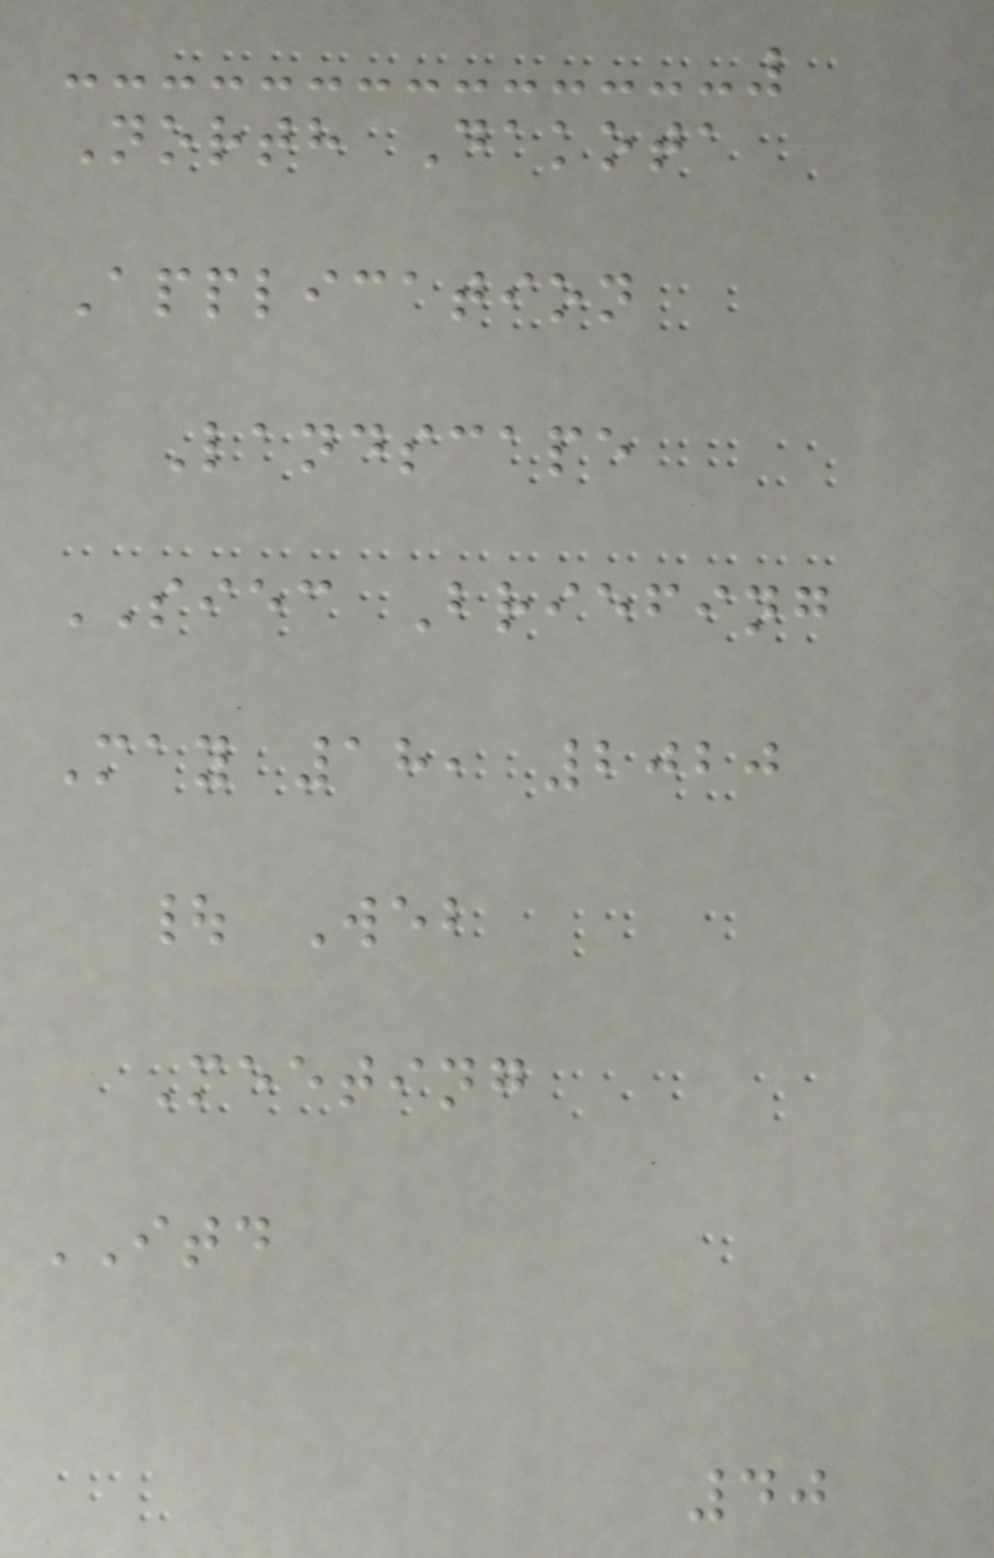North Dakota
Application
Landscape
SIEC Briefing
May 18, 2020
| Web
Meeting
ITD
40
